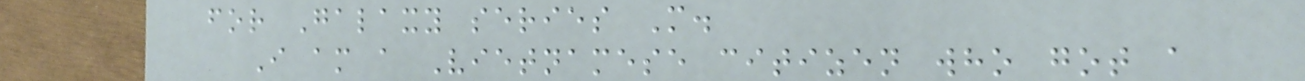for Galaxy series M.
I am a Vietnamese citizen who got a
